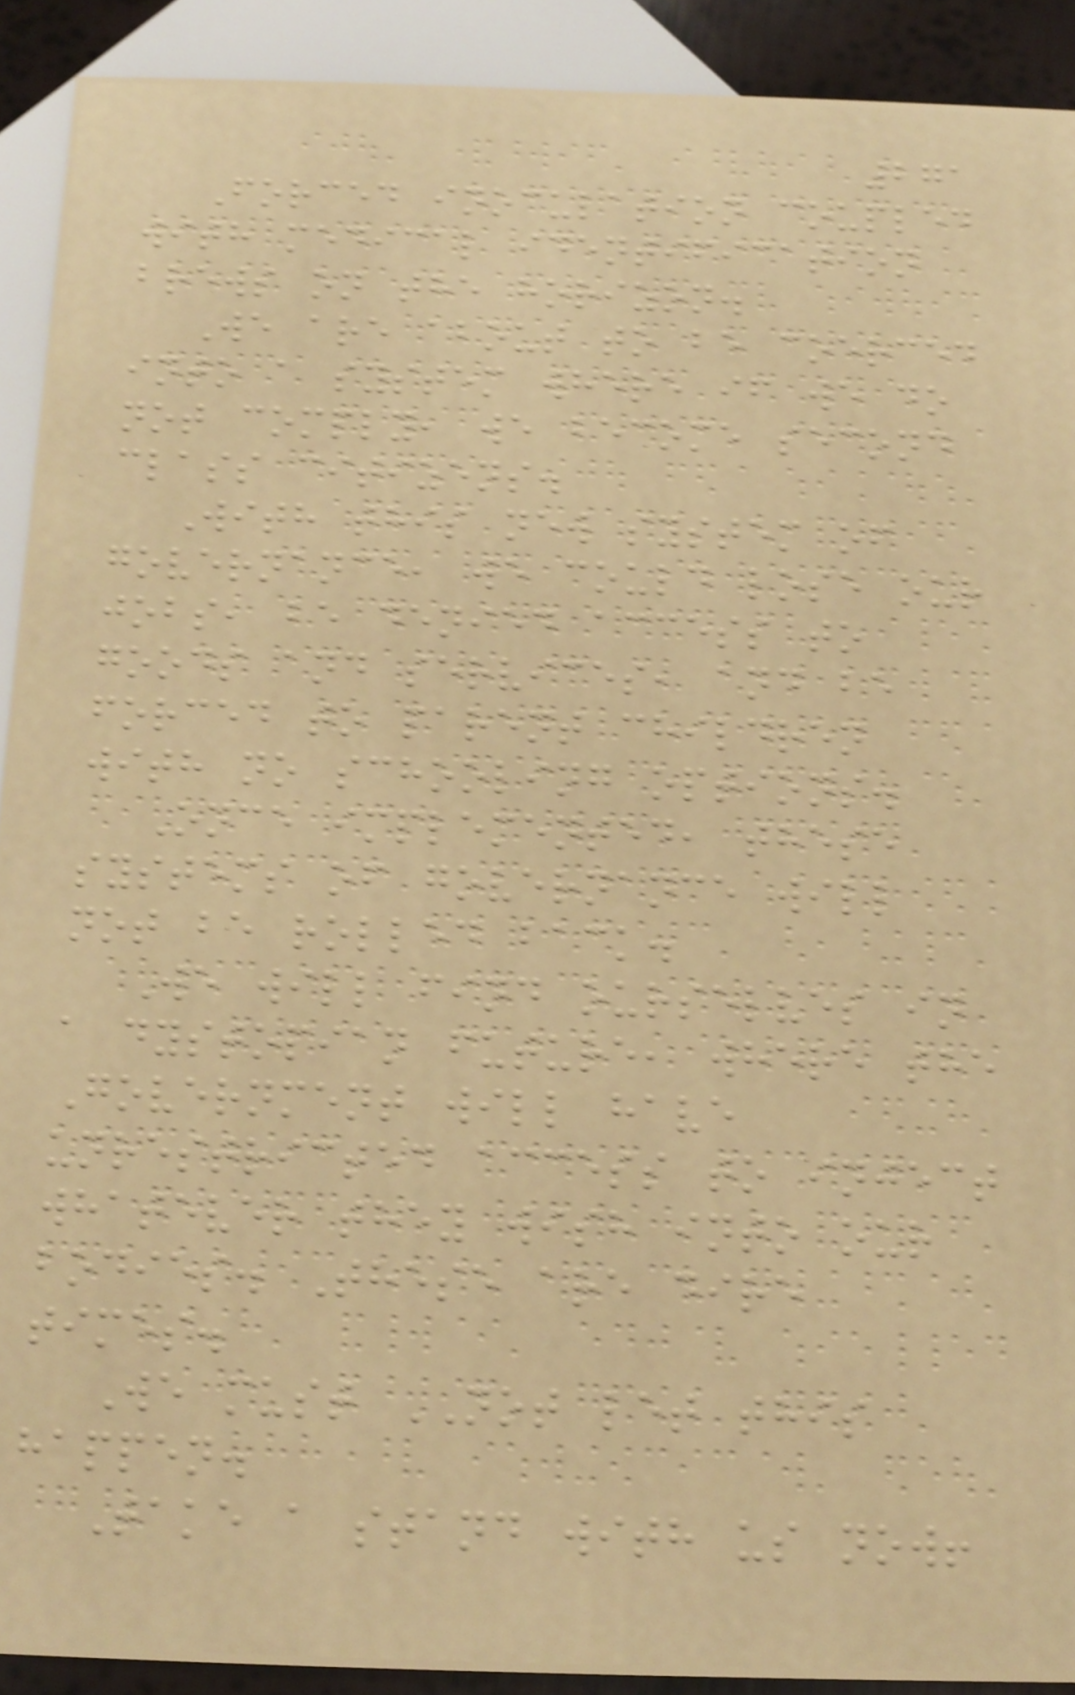271
Forced inoculation coupled
with medical identification
brews on the horizon.
We are about to be coerced
into a system where if we do
not comply, we become second
class citizens.
With this new system of
governance, we could lose our
jobs, be denied access to
goods and services, and be
forced to parent children
with no schooling options.
Once implemented, these
systems of governance will
not be rolled back.
We will find ourselves in
a dystopian future, where the
Government will have
unrestricted access to inject
whatever they wish into our
bodies. These are dire
times.
We must NOT let this
happen.
Take a stand with us now!
